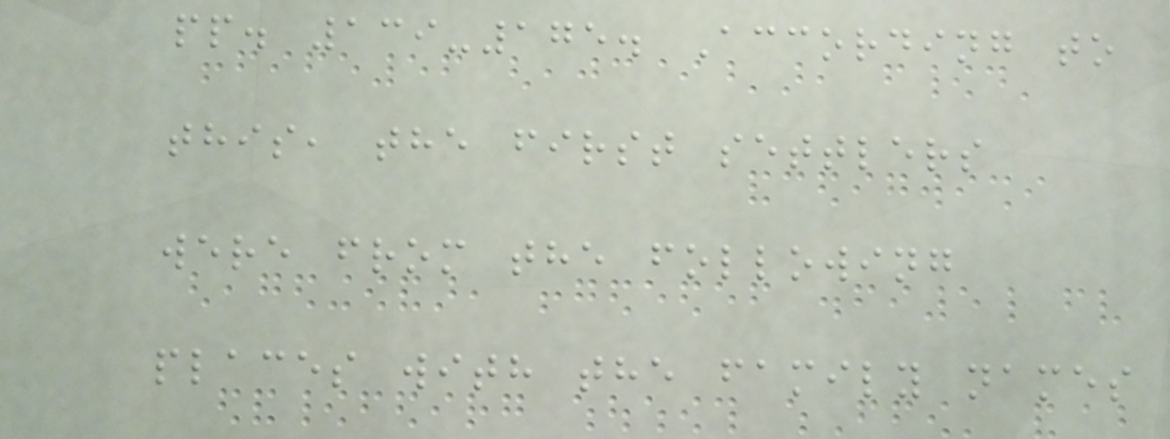pp. 139-175. According to
this, the first settlers
were from the following
places with the family names
